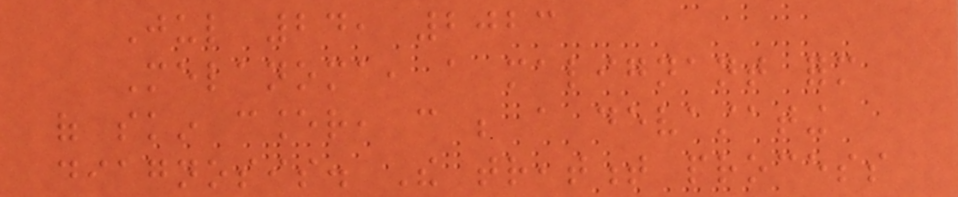Jul 24, 2023
Melanoma, a malignant form
of skin cancer, can be a devastating
diagnosis. The treatment process
